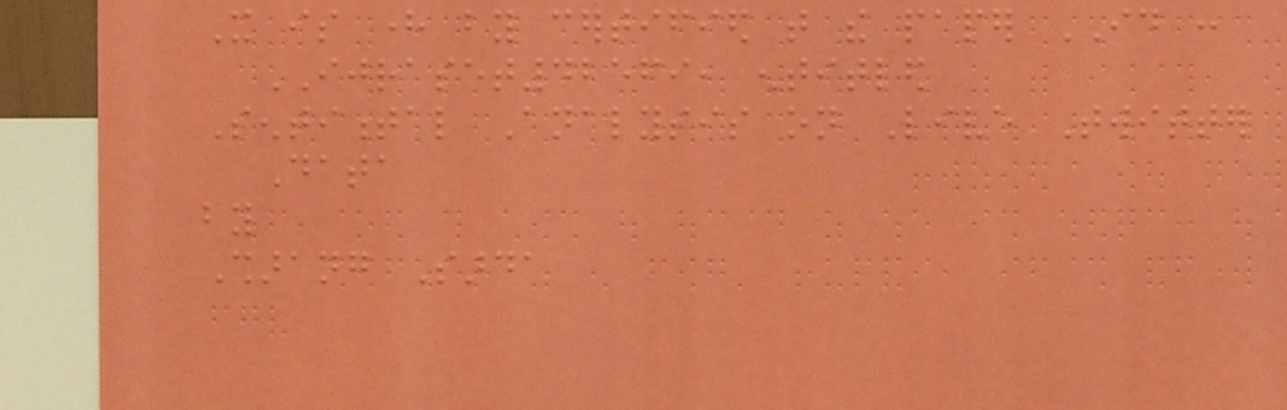It is here by certified that the paper ID :
IJRASET42569, entitled
Sentimental Analysis on Live Twitter
Data
by
Sharang Sarda
